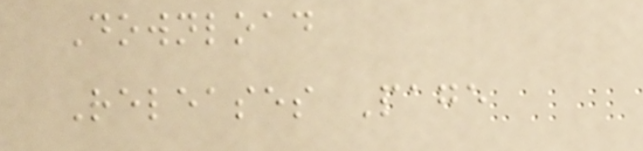Download
Releases Page
